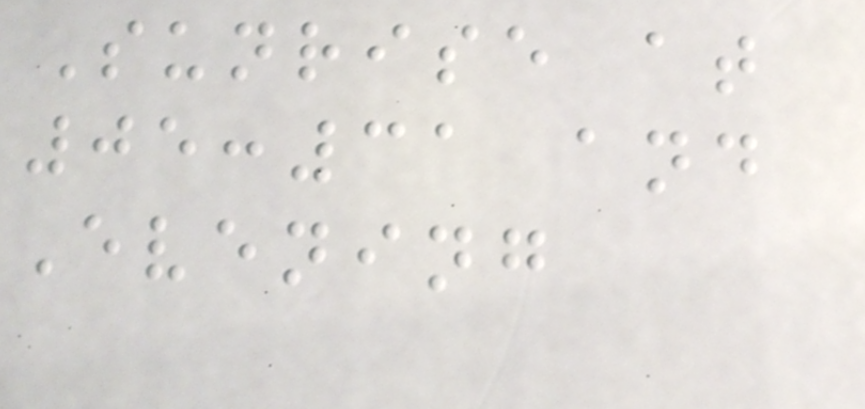Sunrise at
05:31 and
Evening
